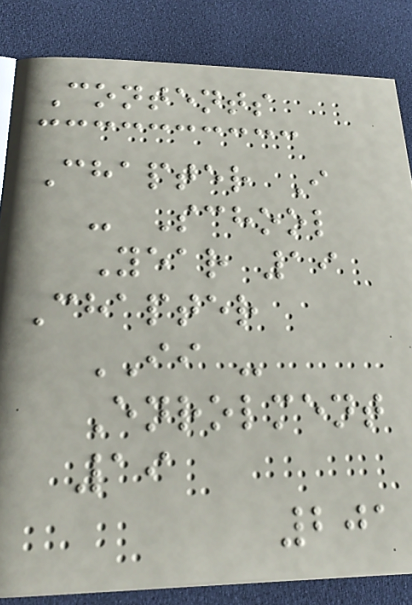Contents
Chapter I
- School
Year 19
Chapter
II -
Enrolment
19
201
